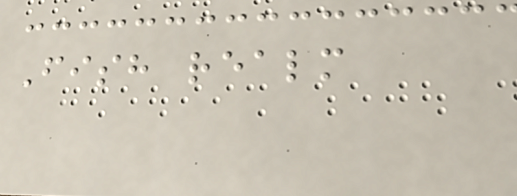Fish realm
